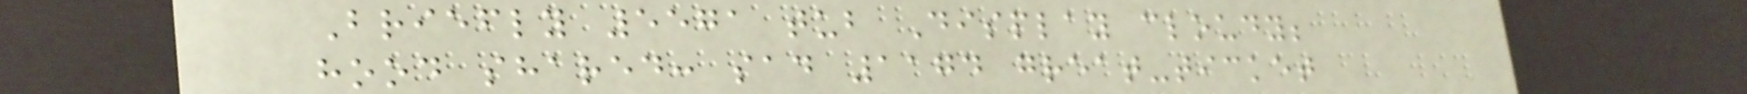Briefly 5571 tub Display cloudy;
hood shared: sad 1174 great-ticket
